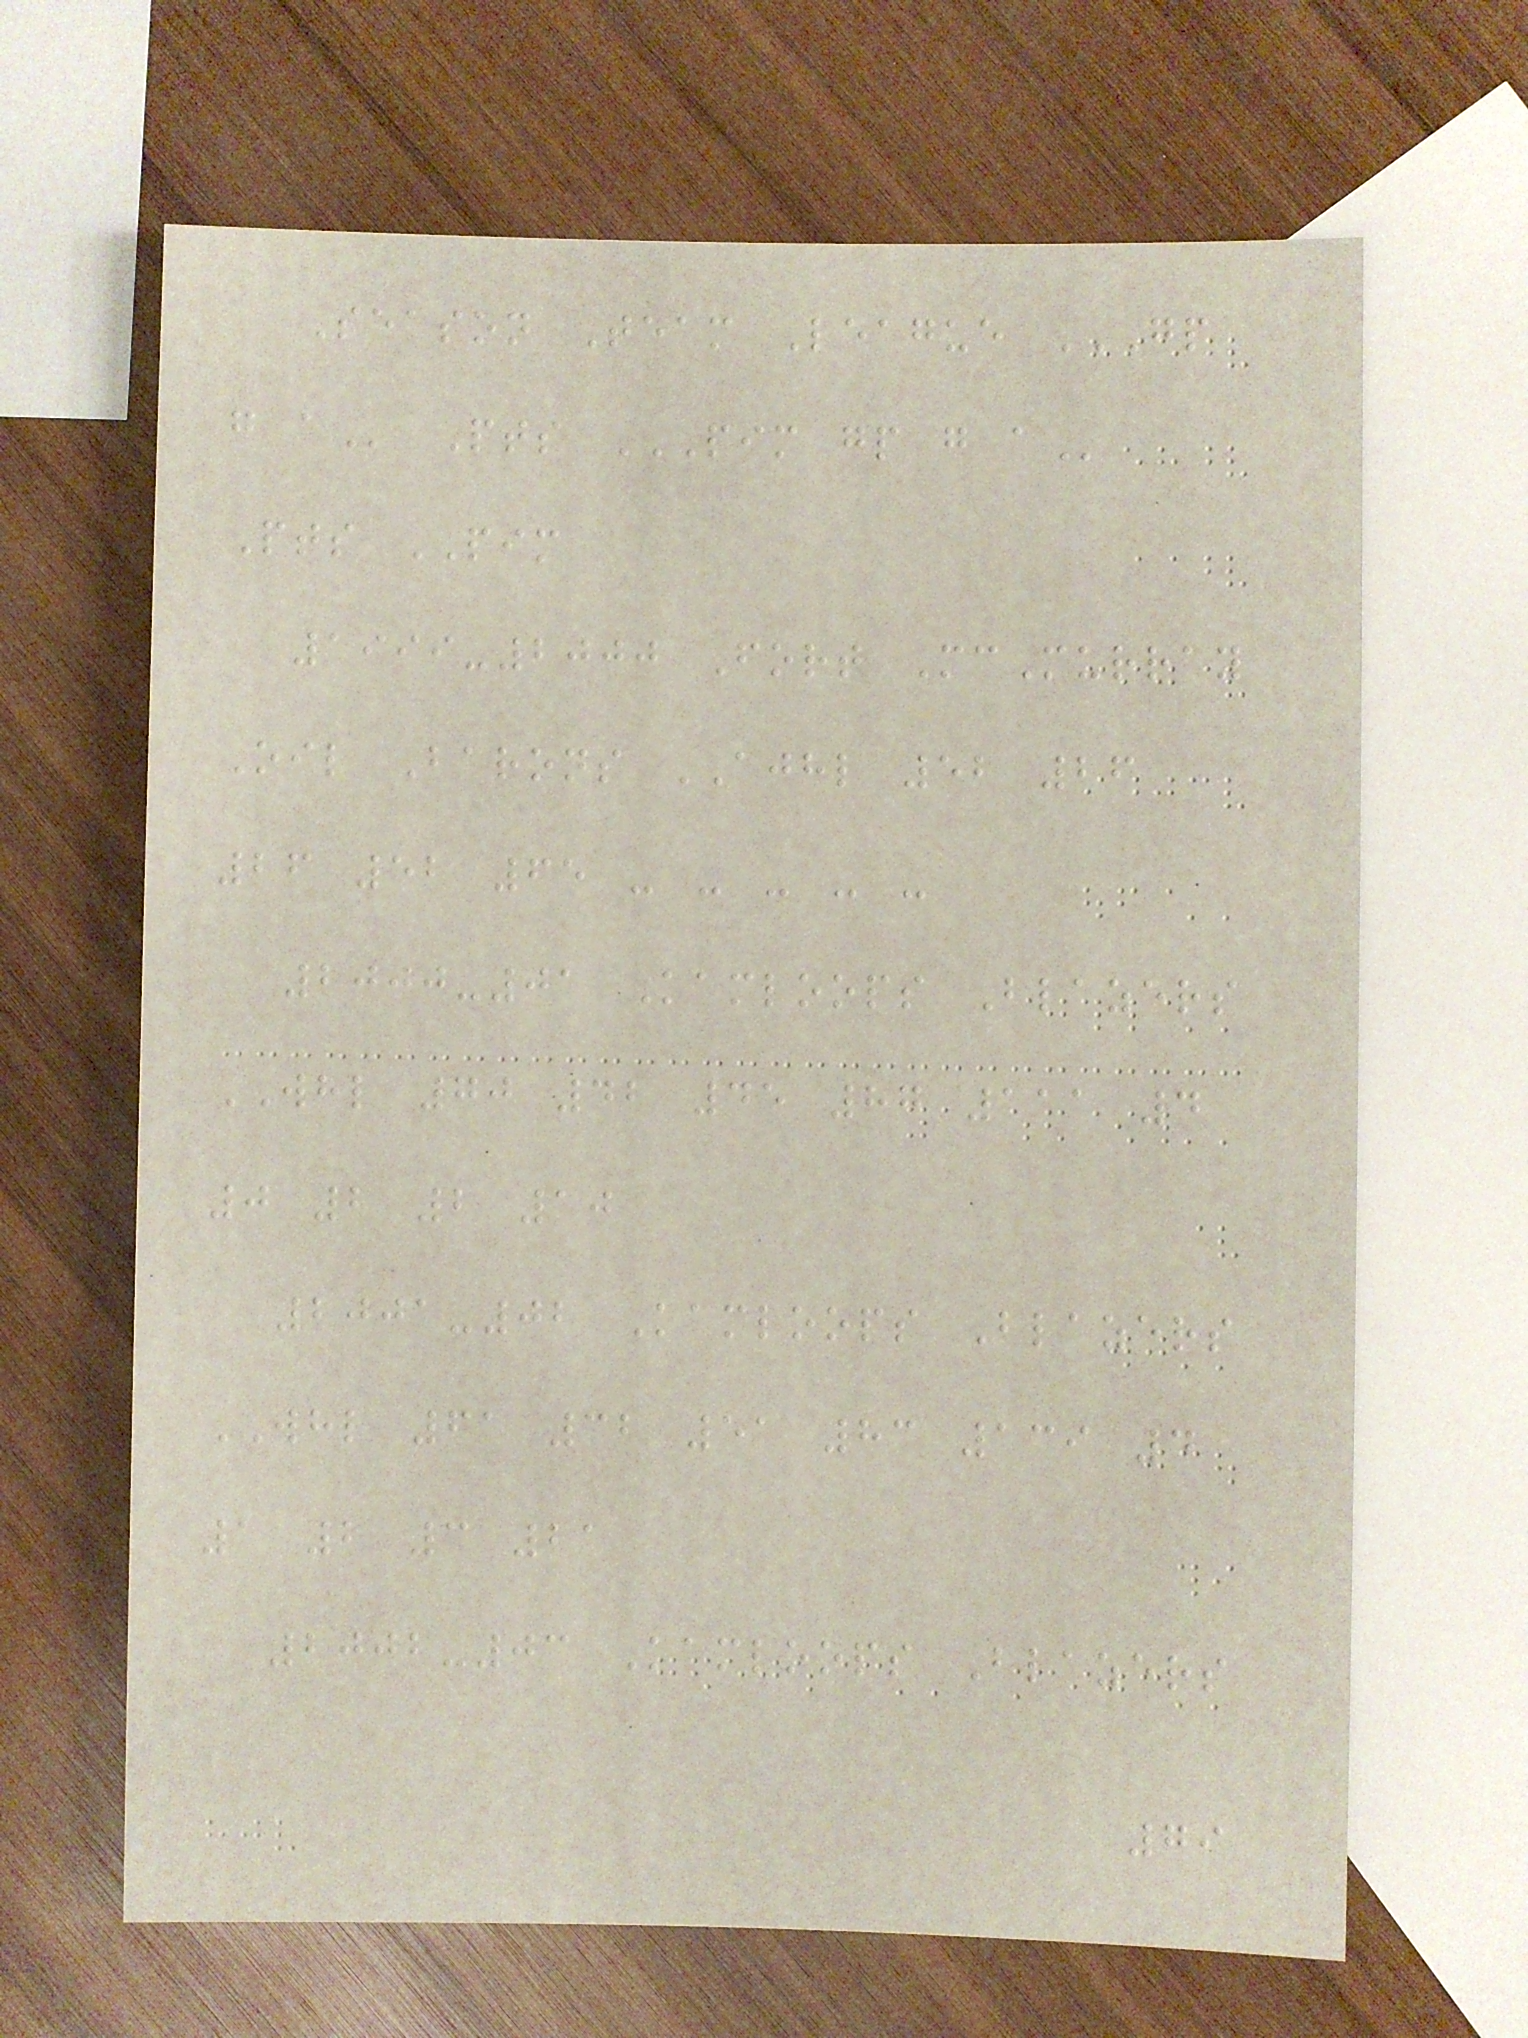Season Team League GP
G A Pts PIM GP G A
Pts PIM
1999-2000 Fort McMurray
Oil Barons AJHL 52 26
26 52 65 - - - - -
2000-01 Kamloops Blazers
WHL 70 42 45 87 111 4
0 2 2 10
2001-02 Kamloops Blazers
WHL 61 32 51 83 139 4
1 2 3 21
2002-03 Kamloops Blazers
79
